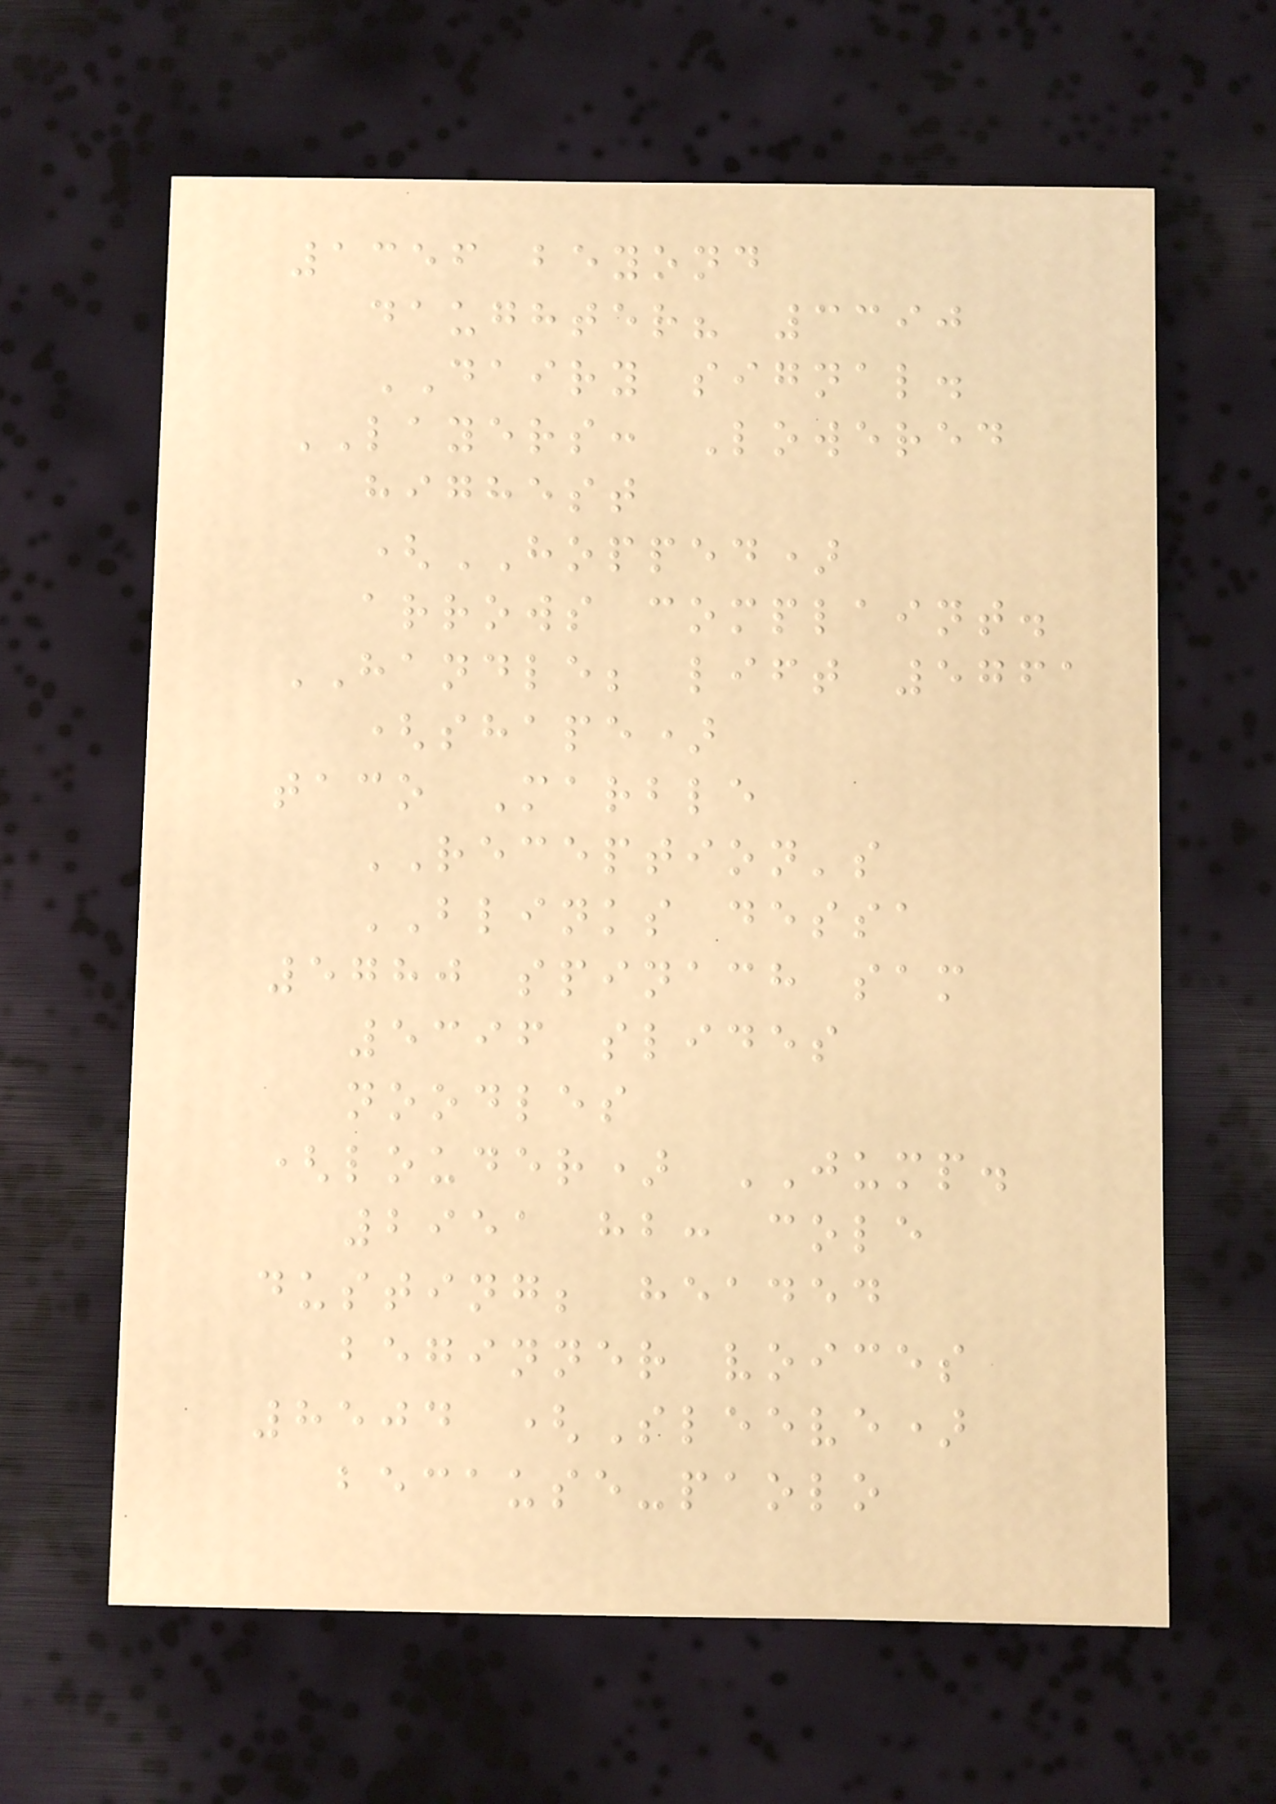1356 beyond
daughter? 3390
DAIRY signal.
LAYERS: Lowered
highest
(HOPPED)
arrows complaint.
HANDLE; lift 5761
(shape)
taco Marble
RECEPTION's
BLINKS dessa
5780 spinach sam
5396 slides
noodles
(louder) JUMP.
2951 hb: cole
dusting; headed
beginner voices
8504 (Sleeve)
because-paolo
